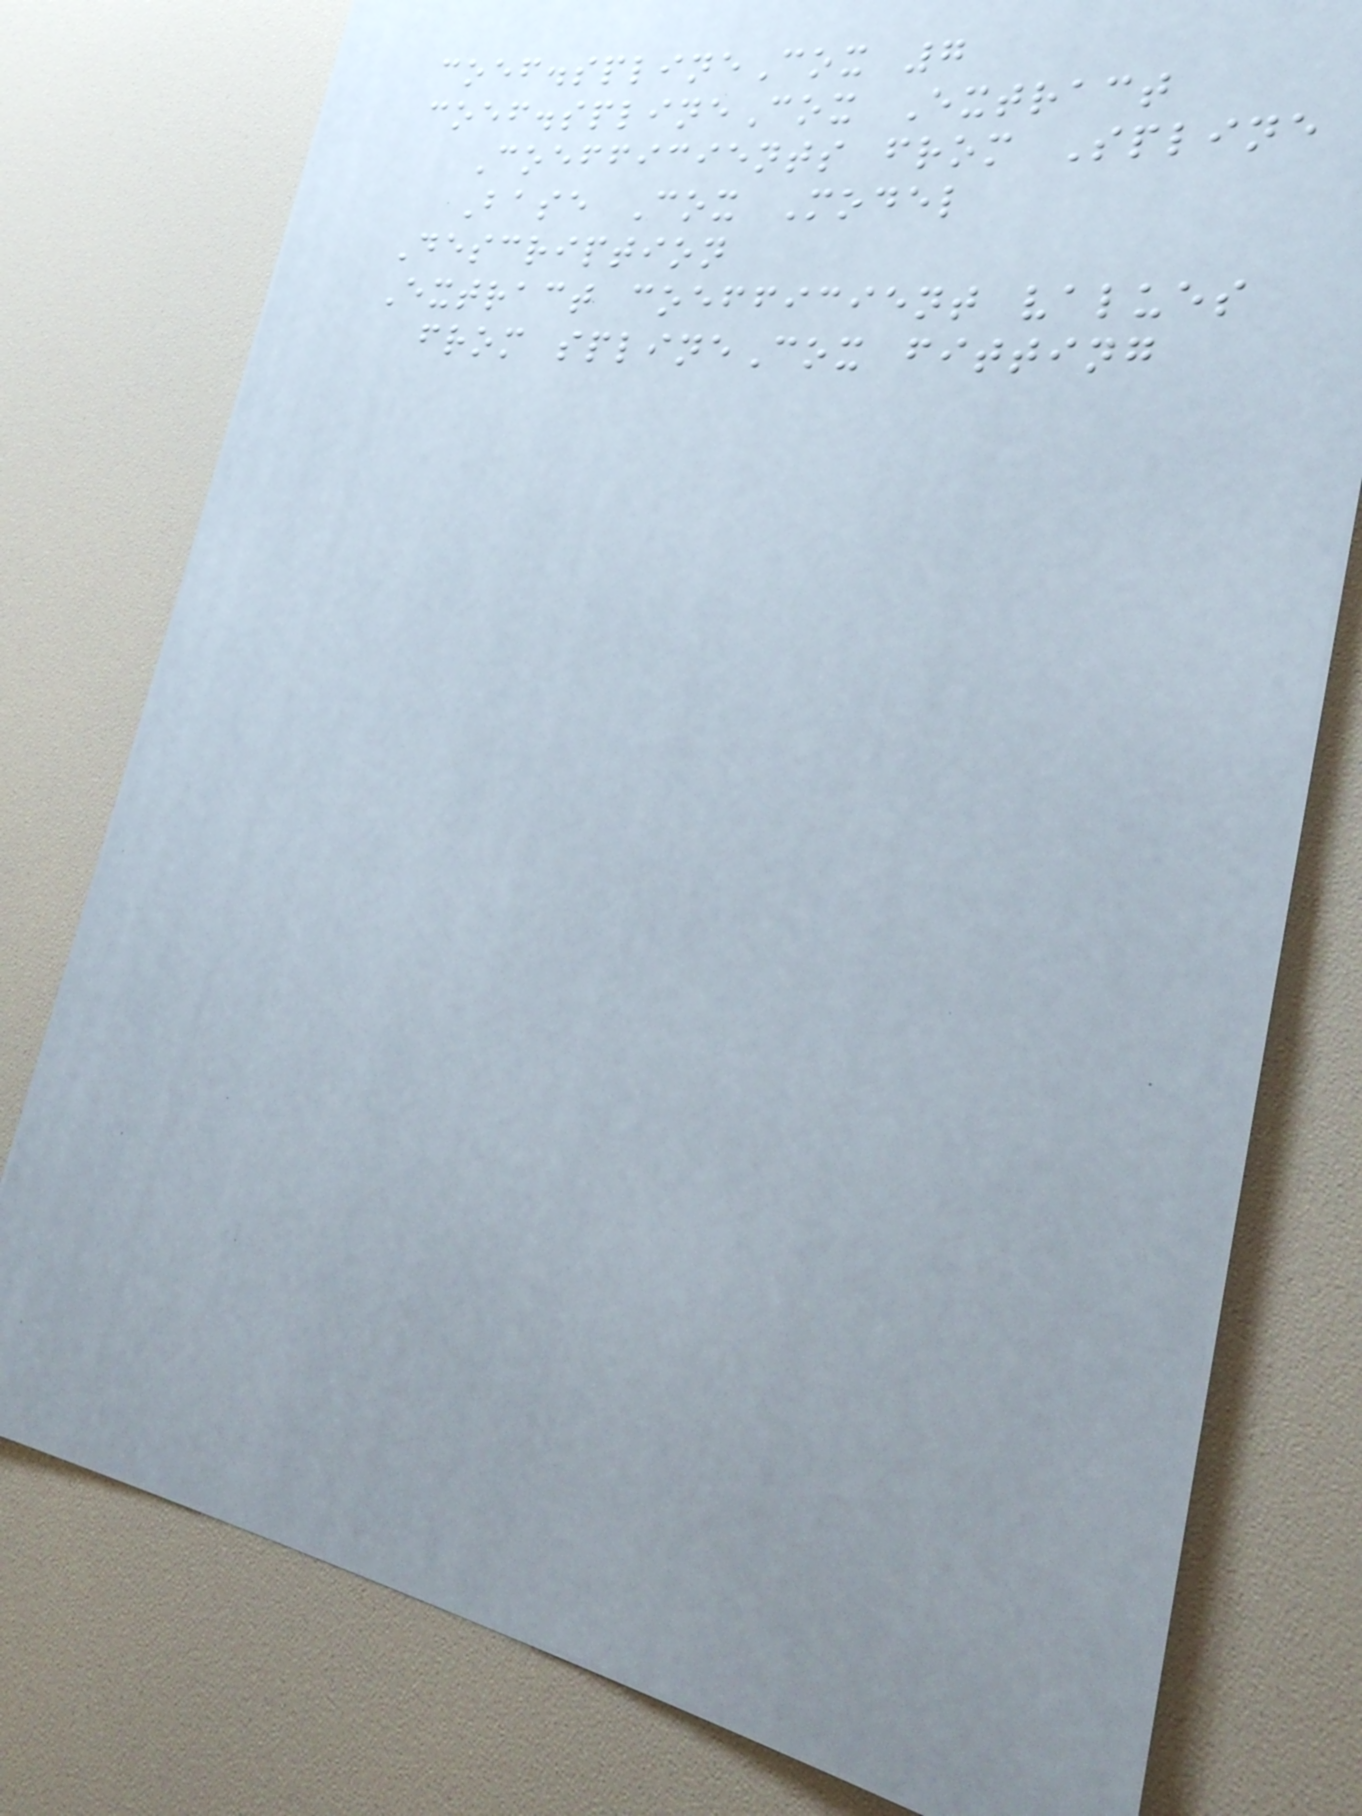coef.splineCox 7
coef.splineCox Extract
Coefficients from Spline
Base Cox Model
Description
Extract coefficient values
from splineCox fitting
